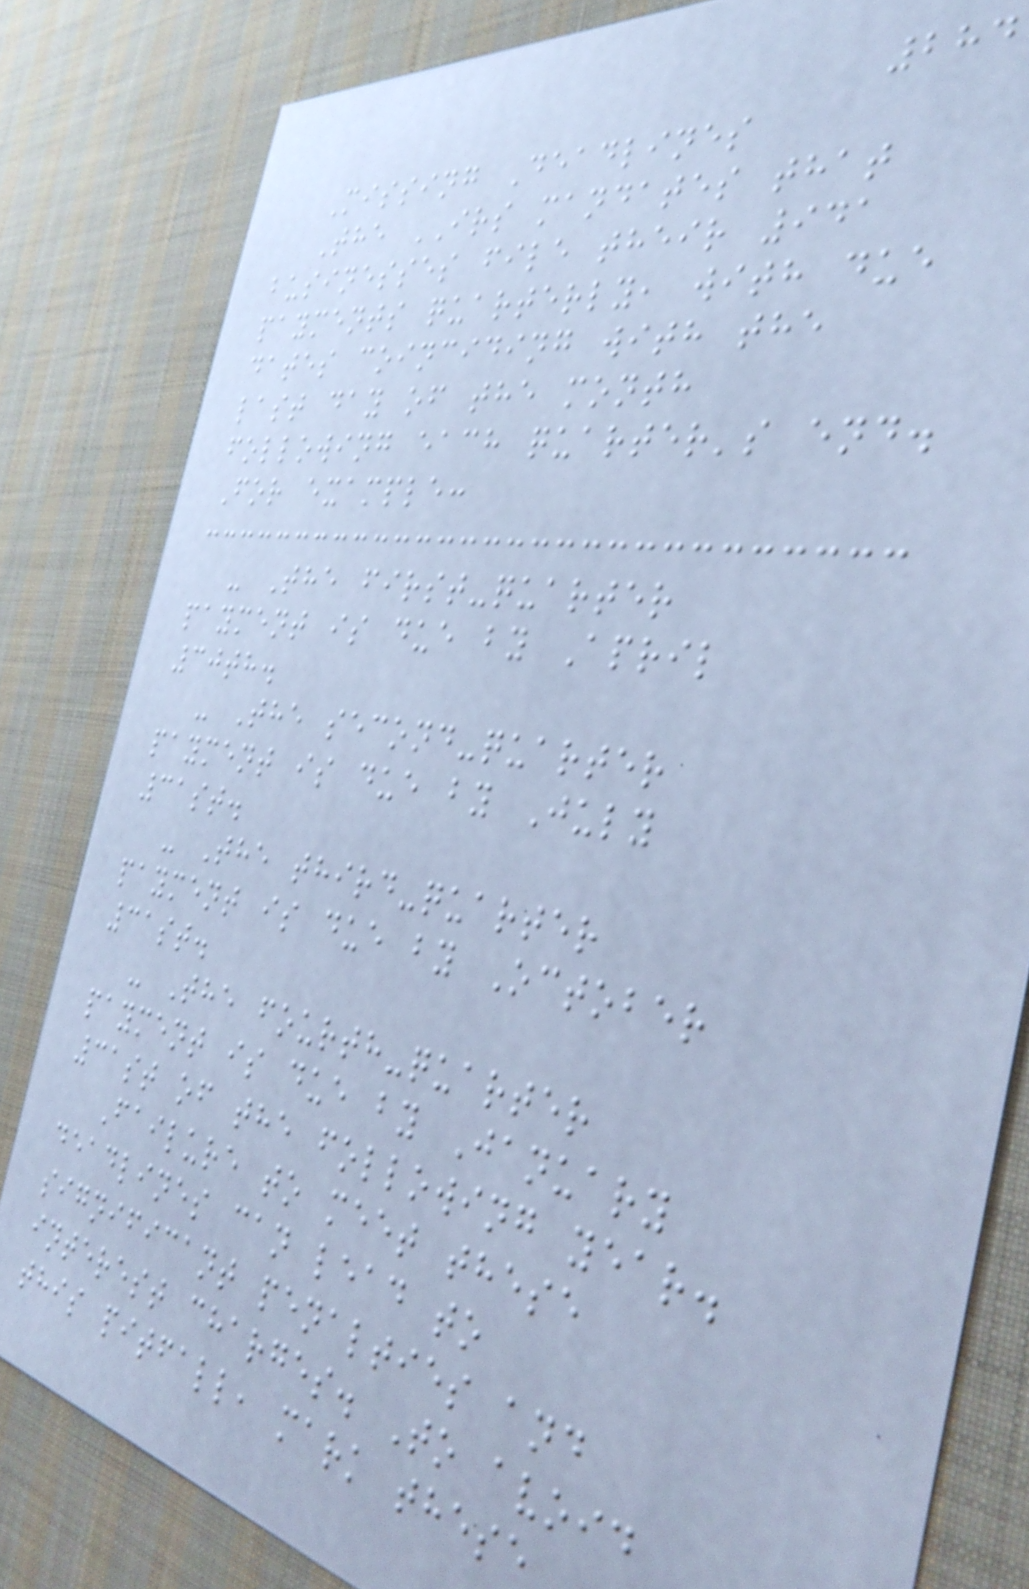284
Missing Deadlines
The IRS mandates that
businesses file their 941
payments quarterly, with due
dates coinciding with the
last day of the month
following each quarter's end.
For example:
- The first-quarter
payment is due by April
30th.
- The second-quarter
payment is due by July
31st.
- The third-quarter
payment is due by October
31st.
- The fourth-quarter
payment is due by January
31st of the following year.
Failure to meet these
deadlines can lead to
significant penalties and
interest charges. To avoid
this pitfall, mark these
